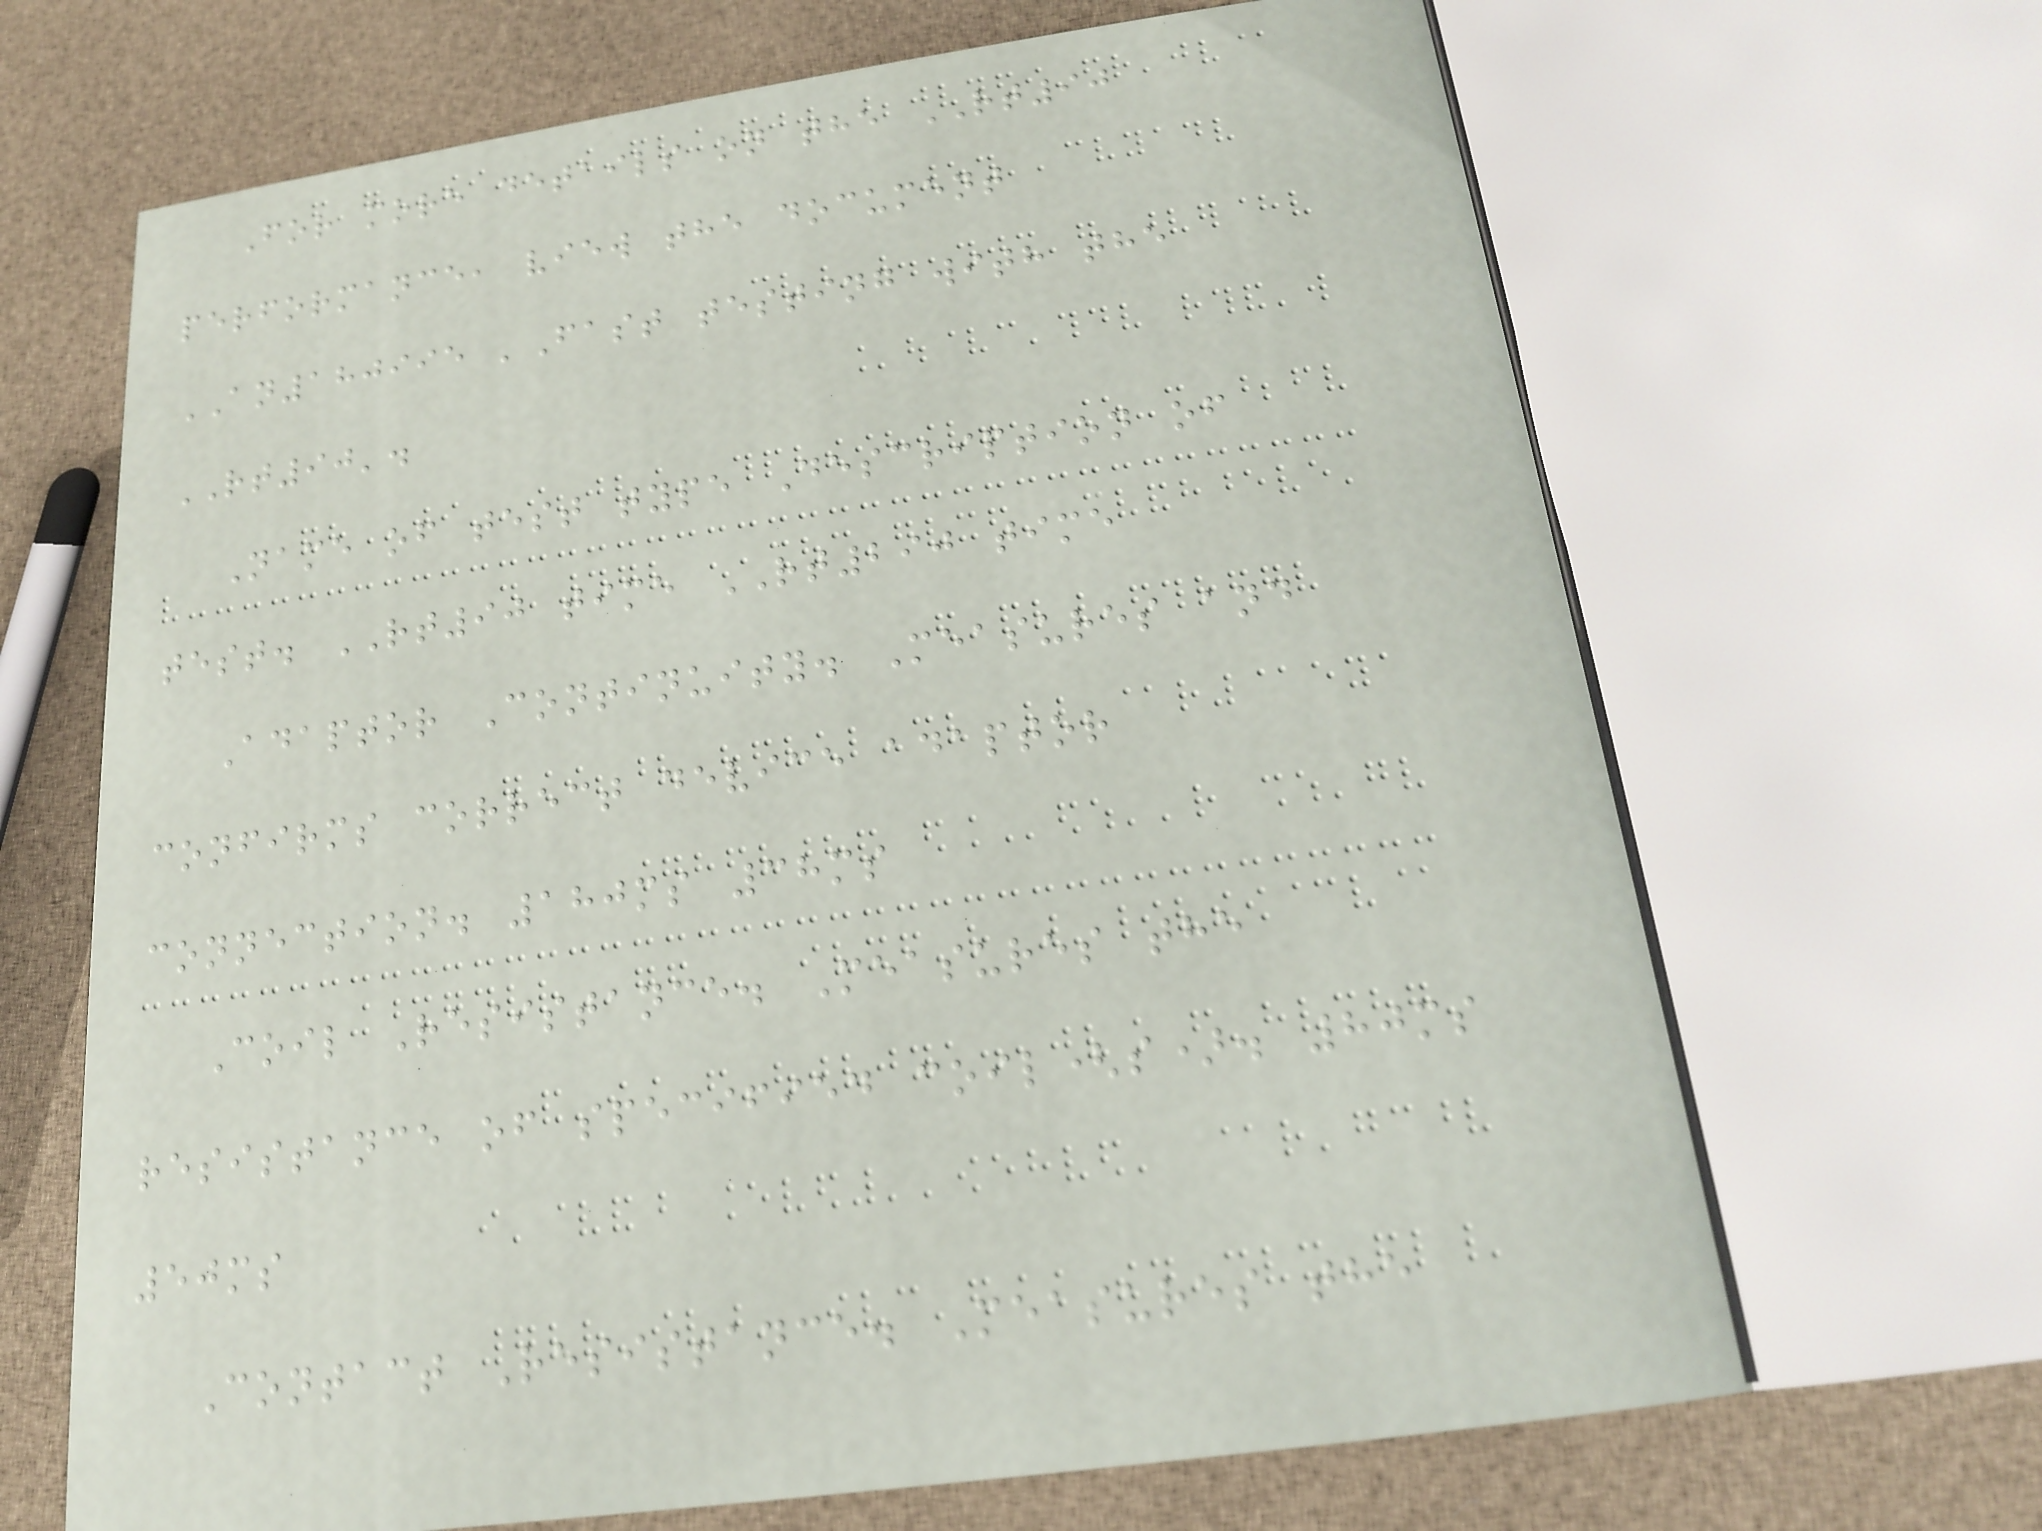For more details on the RT90
performance, view the document
AN180995 'Fast testing with the
RT90'.
Name of test type Description of
test. RT90 time RT290 time
Adaptor Continuity. Measures and
confirms correct device adaptor
connection. 180ms 38ms
Coil Resistance. Measures the
resistance of specified coil(s). 80ms
50ms
Contact Resistance. Measures the
